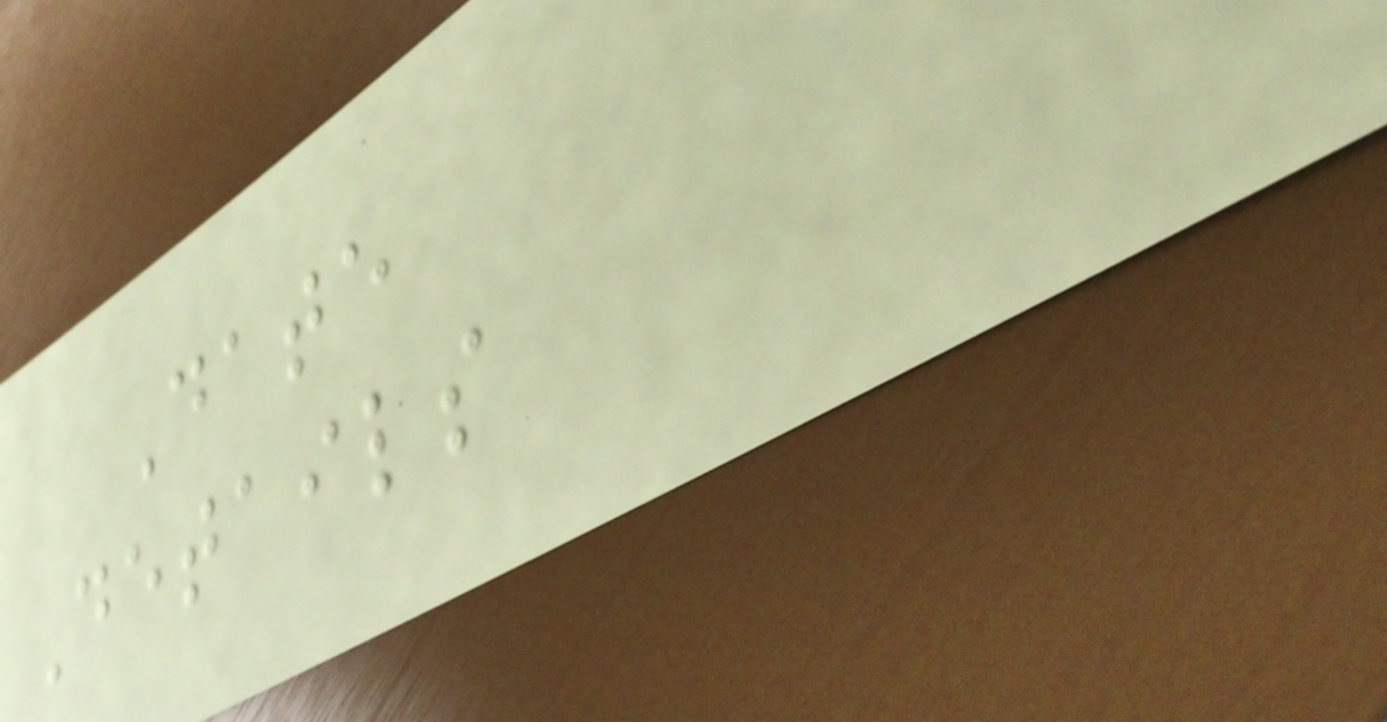Date
Details
